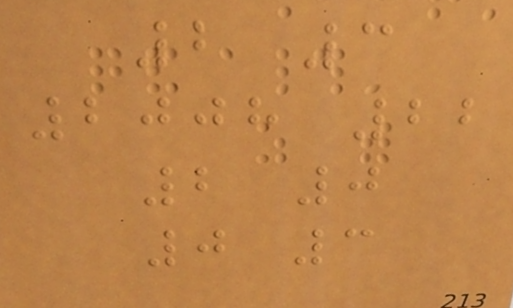2 3
2008 22
2 0
0 3
